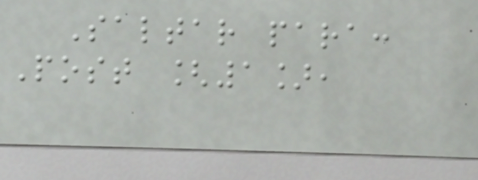Saltar para:
Post [1],
